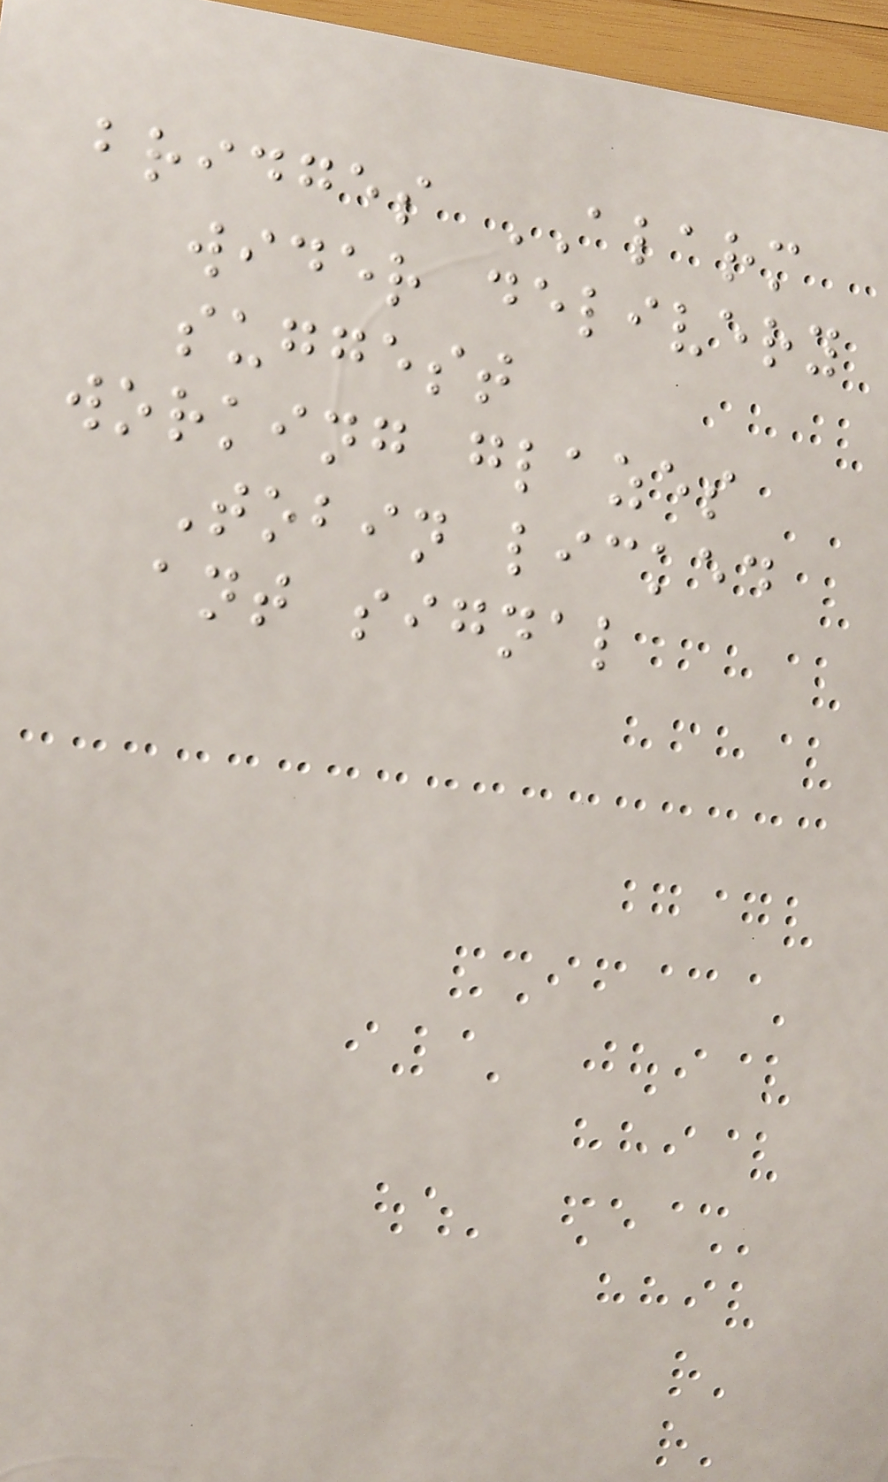bridges ALARM
wider delivery
suggest
working glazes
Tobin licked
ant signal
